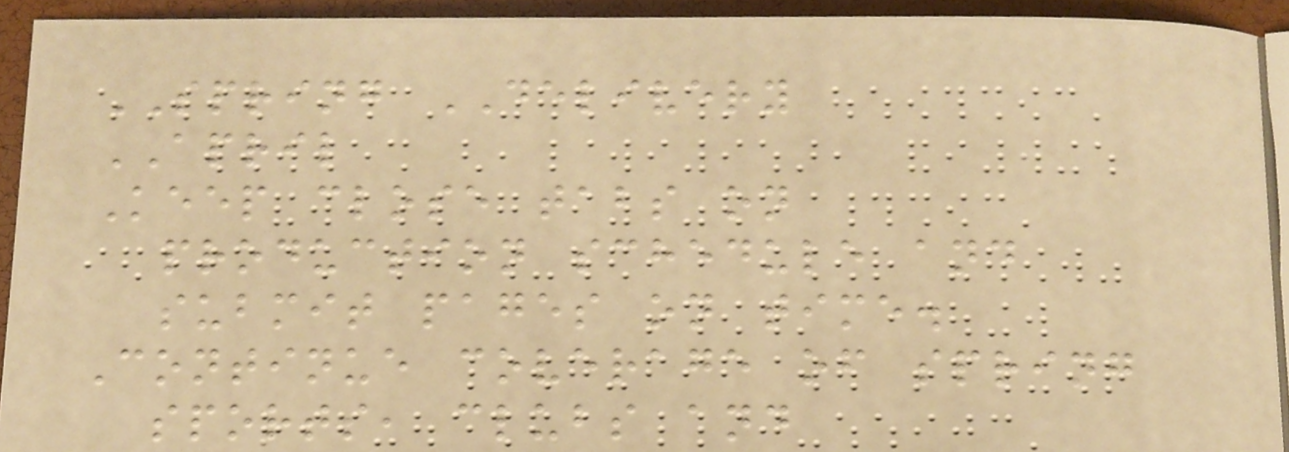SPRING DELIVERY
APRIL
Keep close tabs on
production schedule and
submit pages on time.
Continue coverage of spring
sports, clubs and
